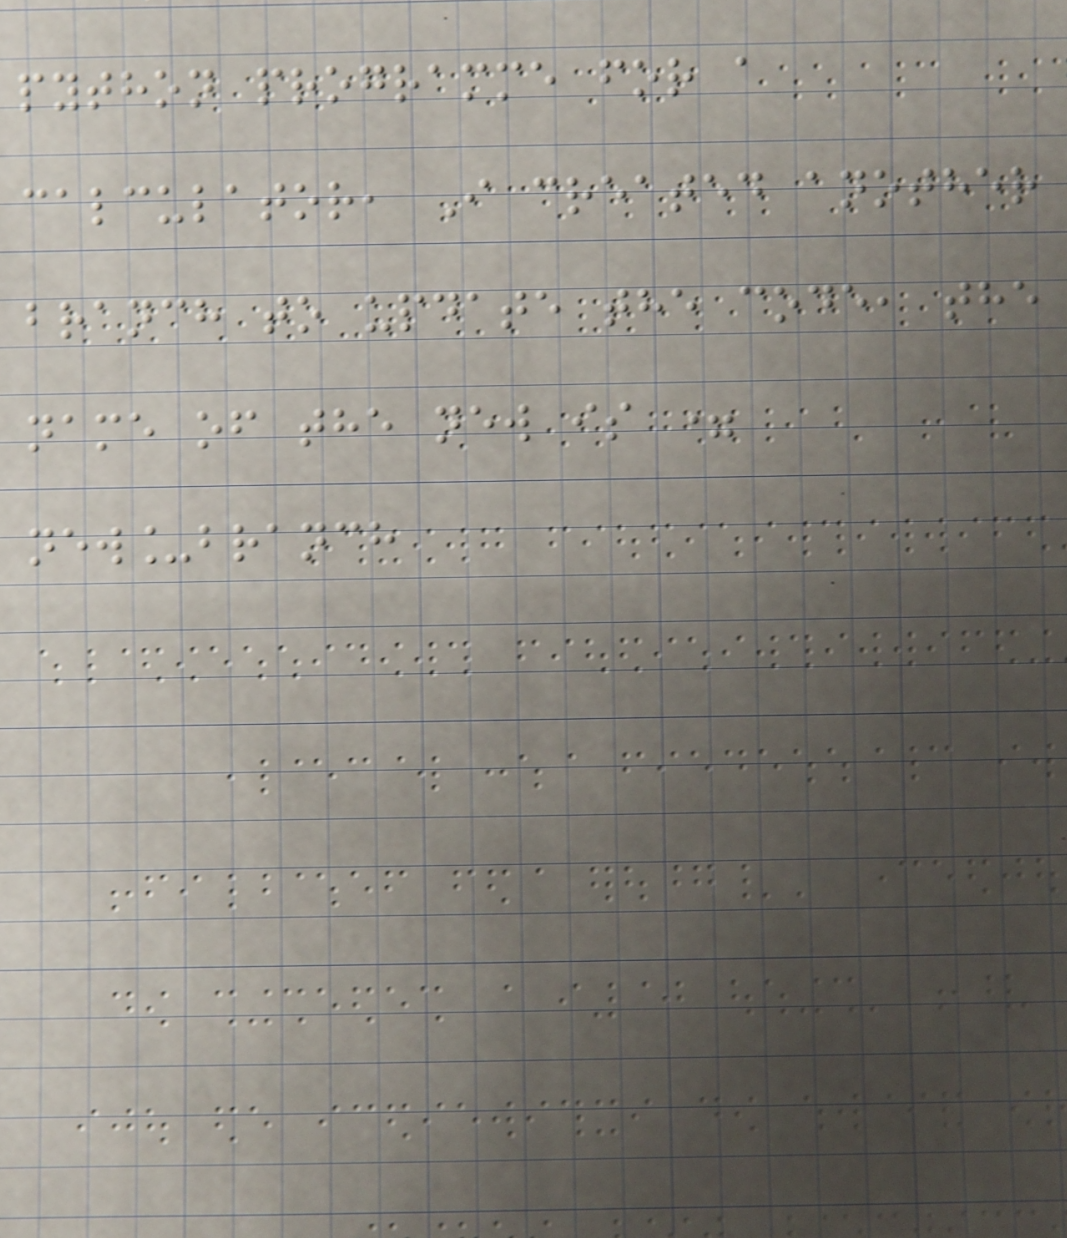python programme for a
calculator, I created another
branch to update the code, the
name of the new is =
new_branch
